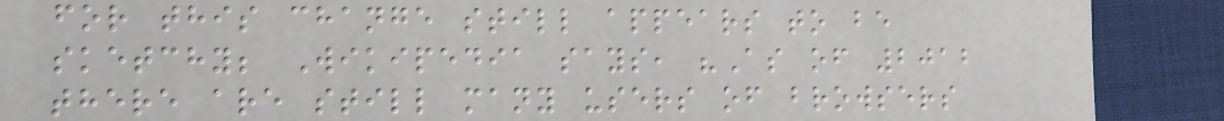for this change still appears to be
sketchy; Wikipedia says, "As of 2012
there are still many users of browsers
